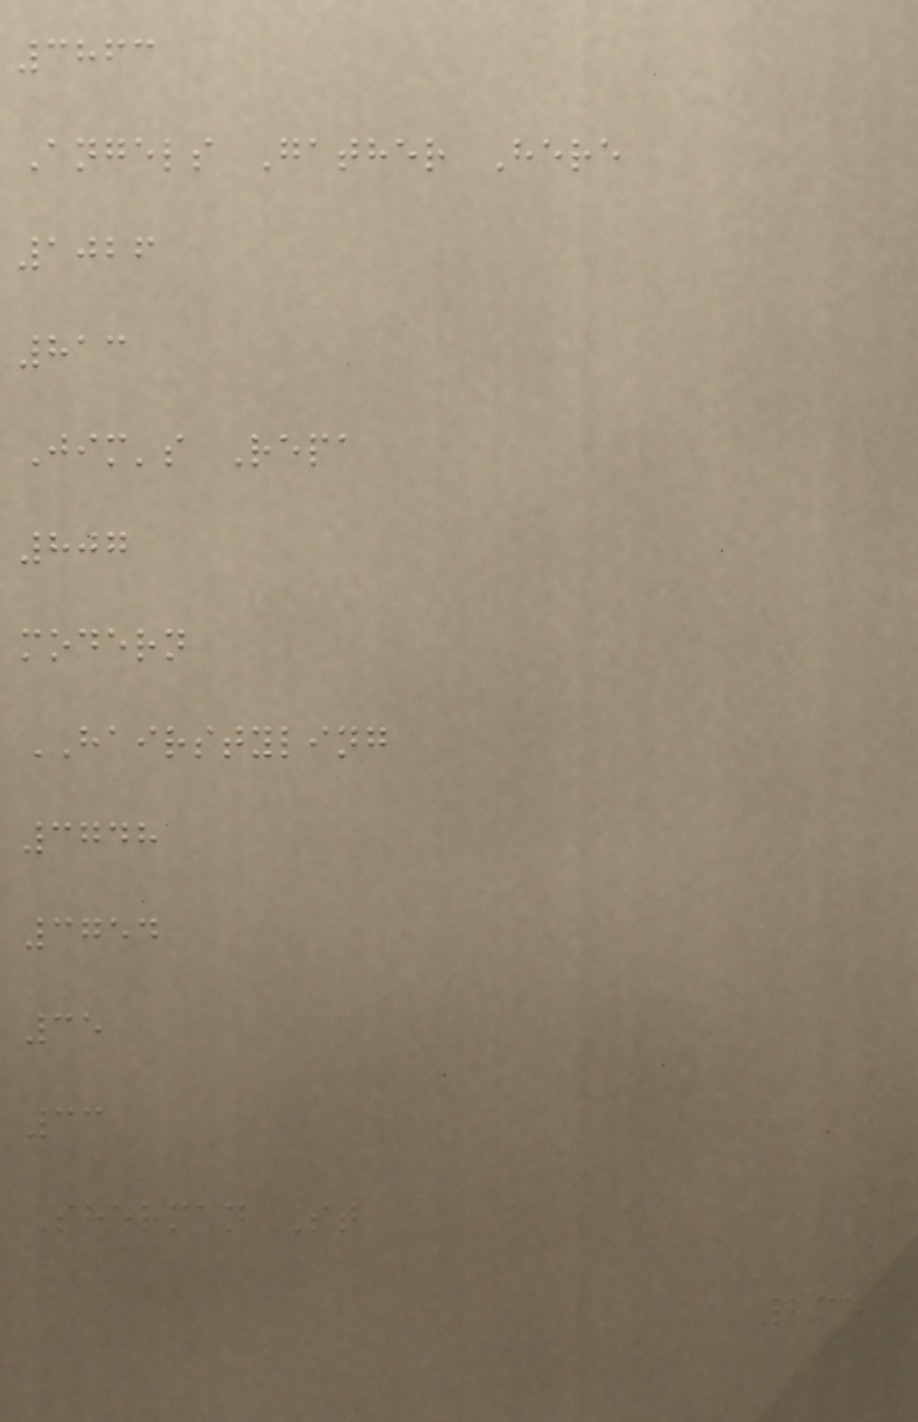3863
Angels Gather Here
1026
813
Jim's Repa
807
modern
HAIRSTYLING
3748
3754
35
33
Sherman St
235
